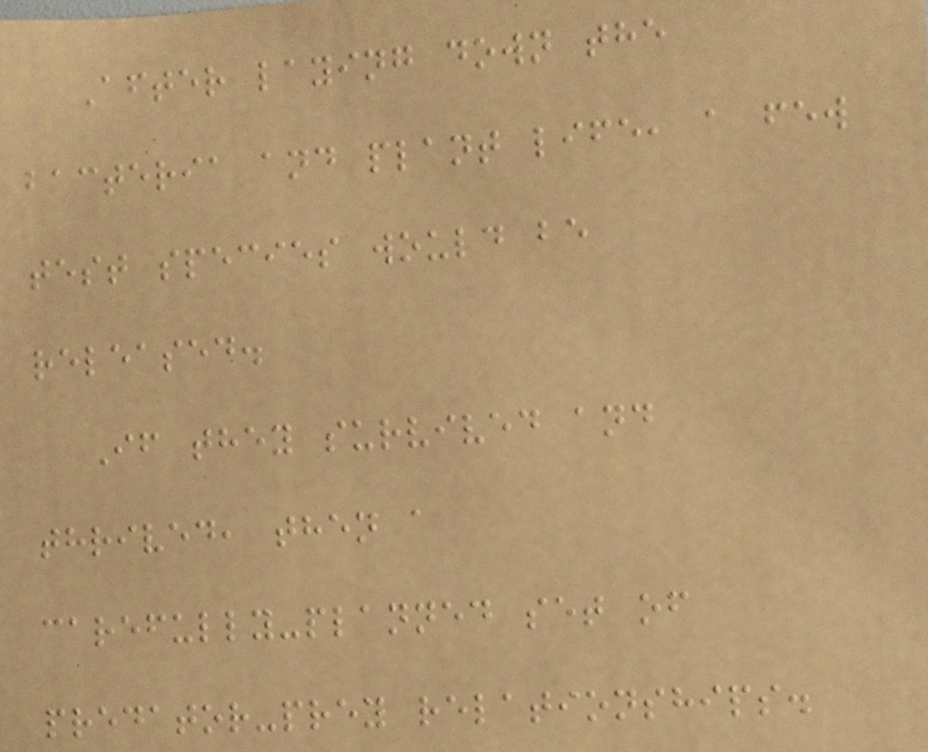After laying down the
bacteria and plant life, a few
test species would be
released.
If they survived and
thrived, then a
carefully-planned set of
predator-prey relationships.
